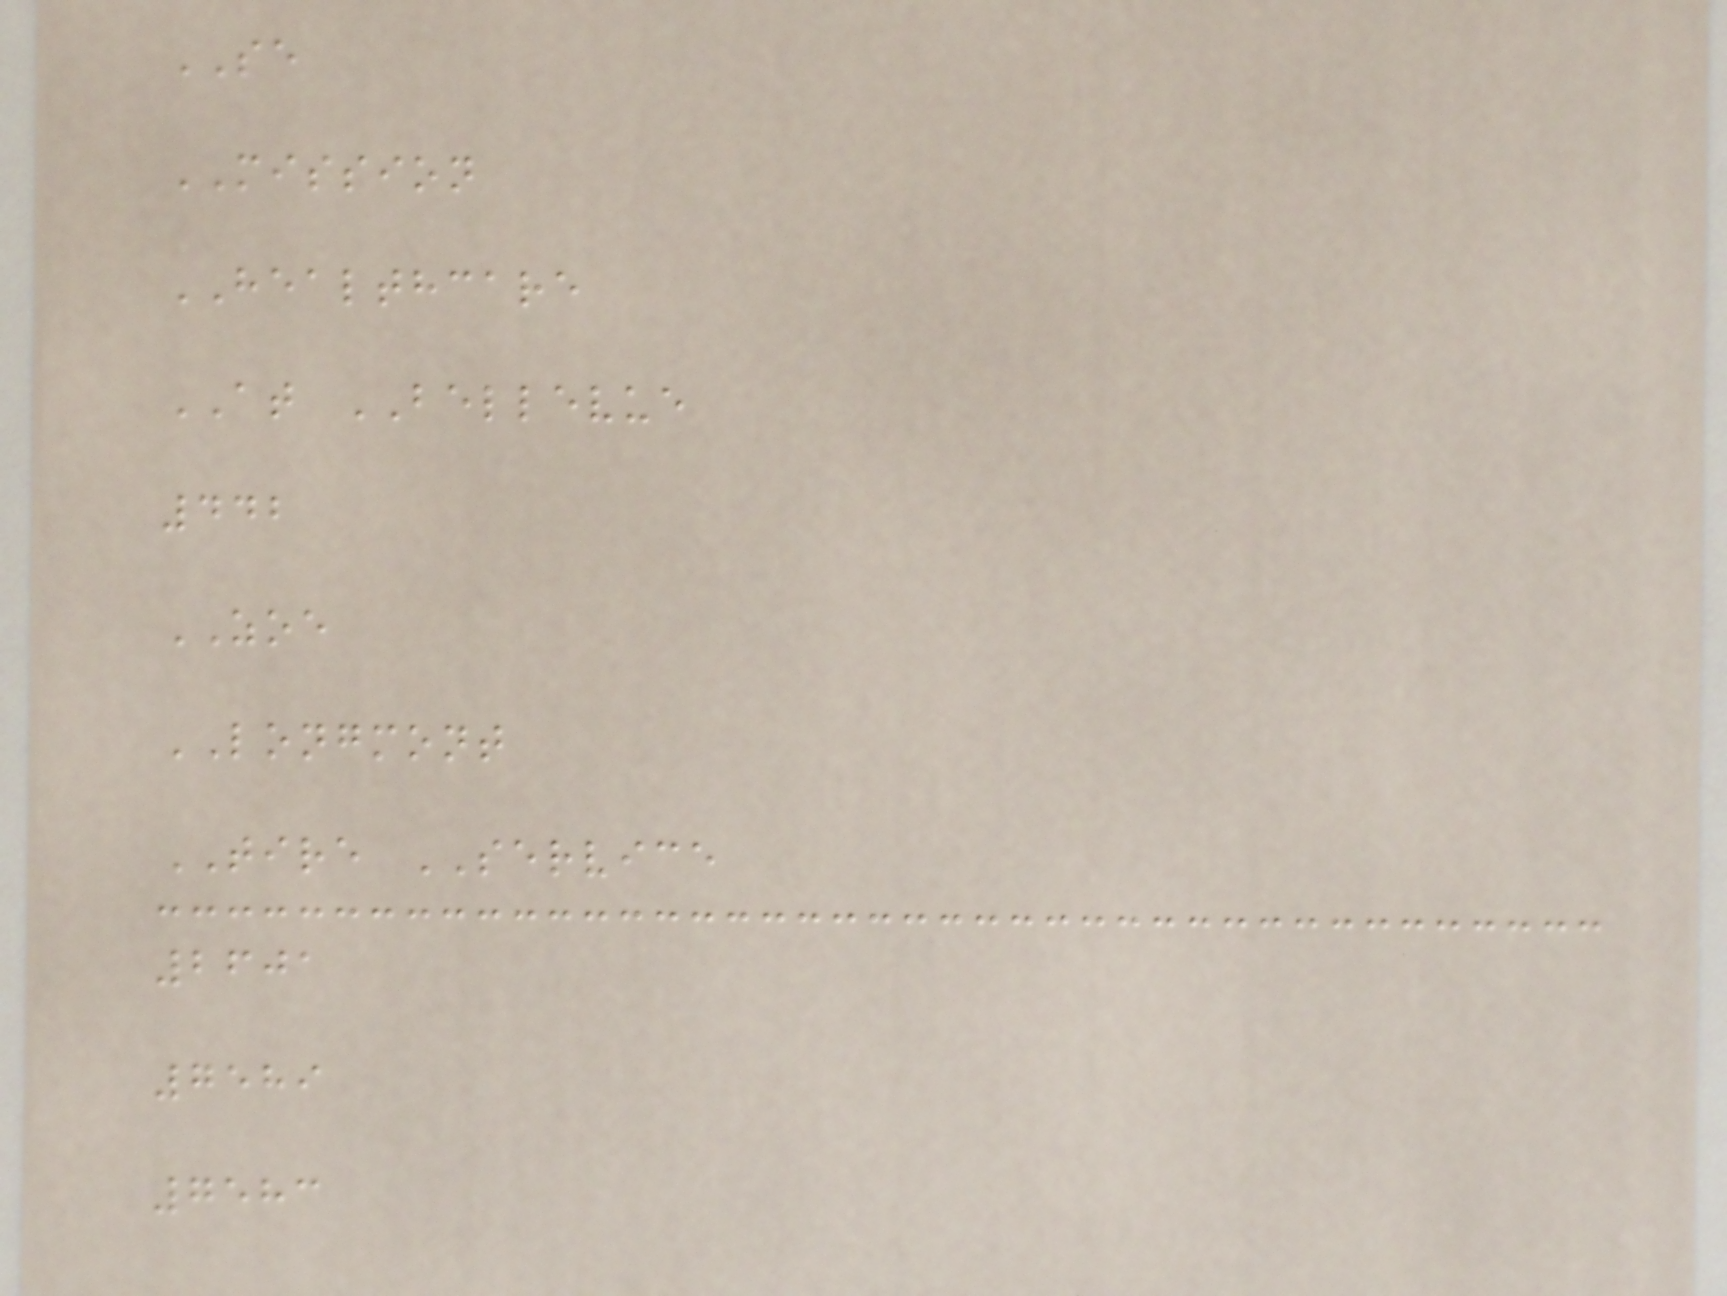SE
MISSION
HEALTHCARE
AT BELLEVUE
442
ZOE
LONGMONT
TIRE SERVICE
2601
7589
7583
